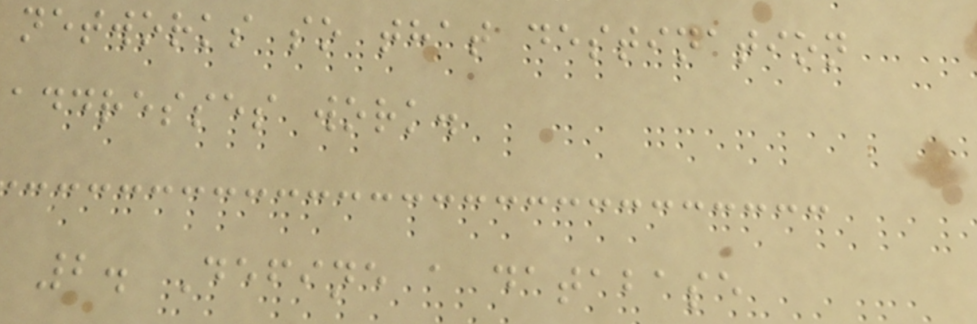networks so that destination
addresses work.
2. Define a database
